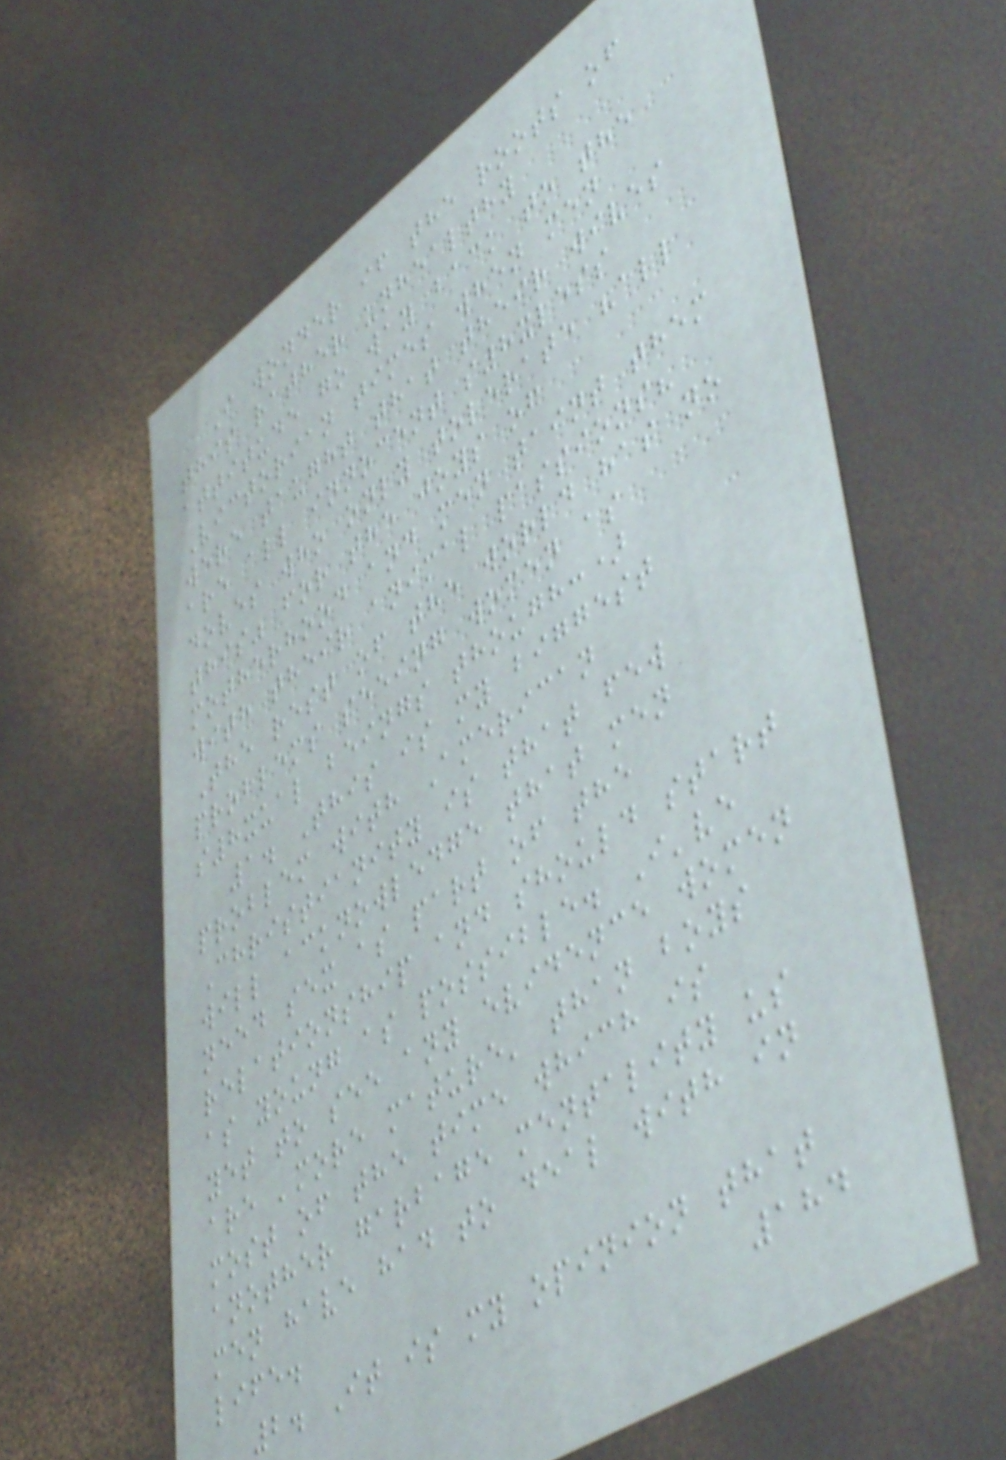I wonder if the roots of
this rather unhealthy
attitude go way back to the
Victorian times when men
were taught that their wives
are all innocent s8xless
doves who only tolerate "all
this" for the joys of
motherhood and men taint them
with their animal passions?
The rest of the world has no
problems seeing women as
s8xual beings though:)
1. This is my biggest
problem with American
Christianity is that few
will acknowledge that men
need sex as part of the
relationship and should start
as young as possible. I've
yet to see any evidence women
are 'more mature' than boys
most of the time which is
another garbage mentality us
men have had to deal with in
life.
2. It is my opinion that
184
